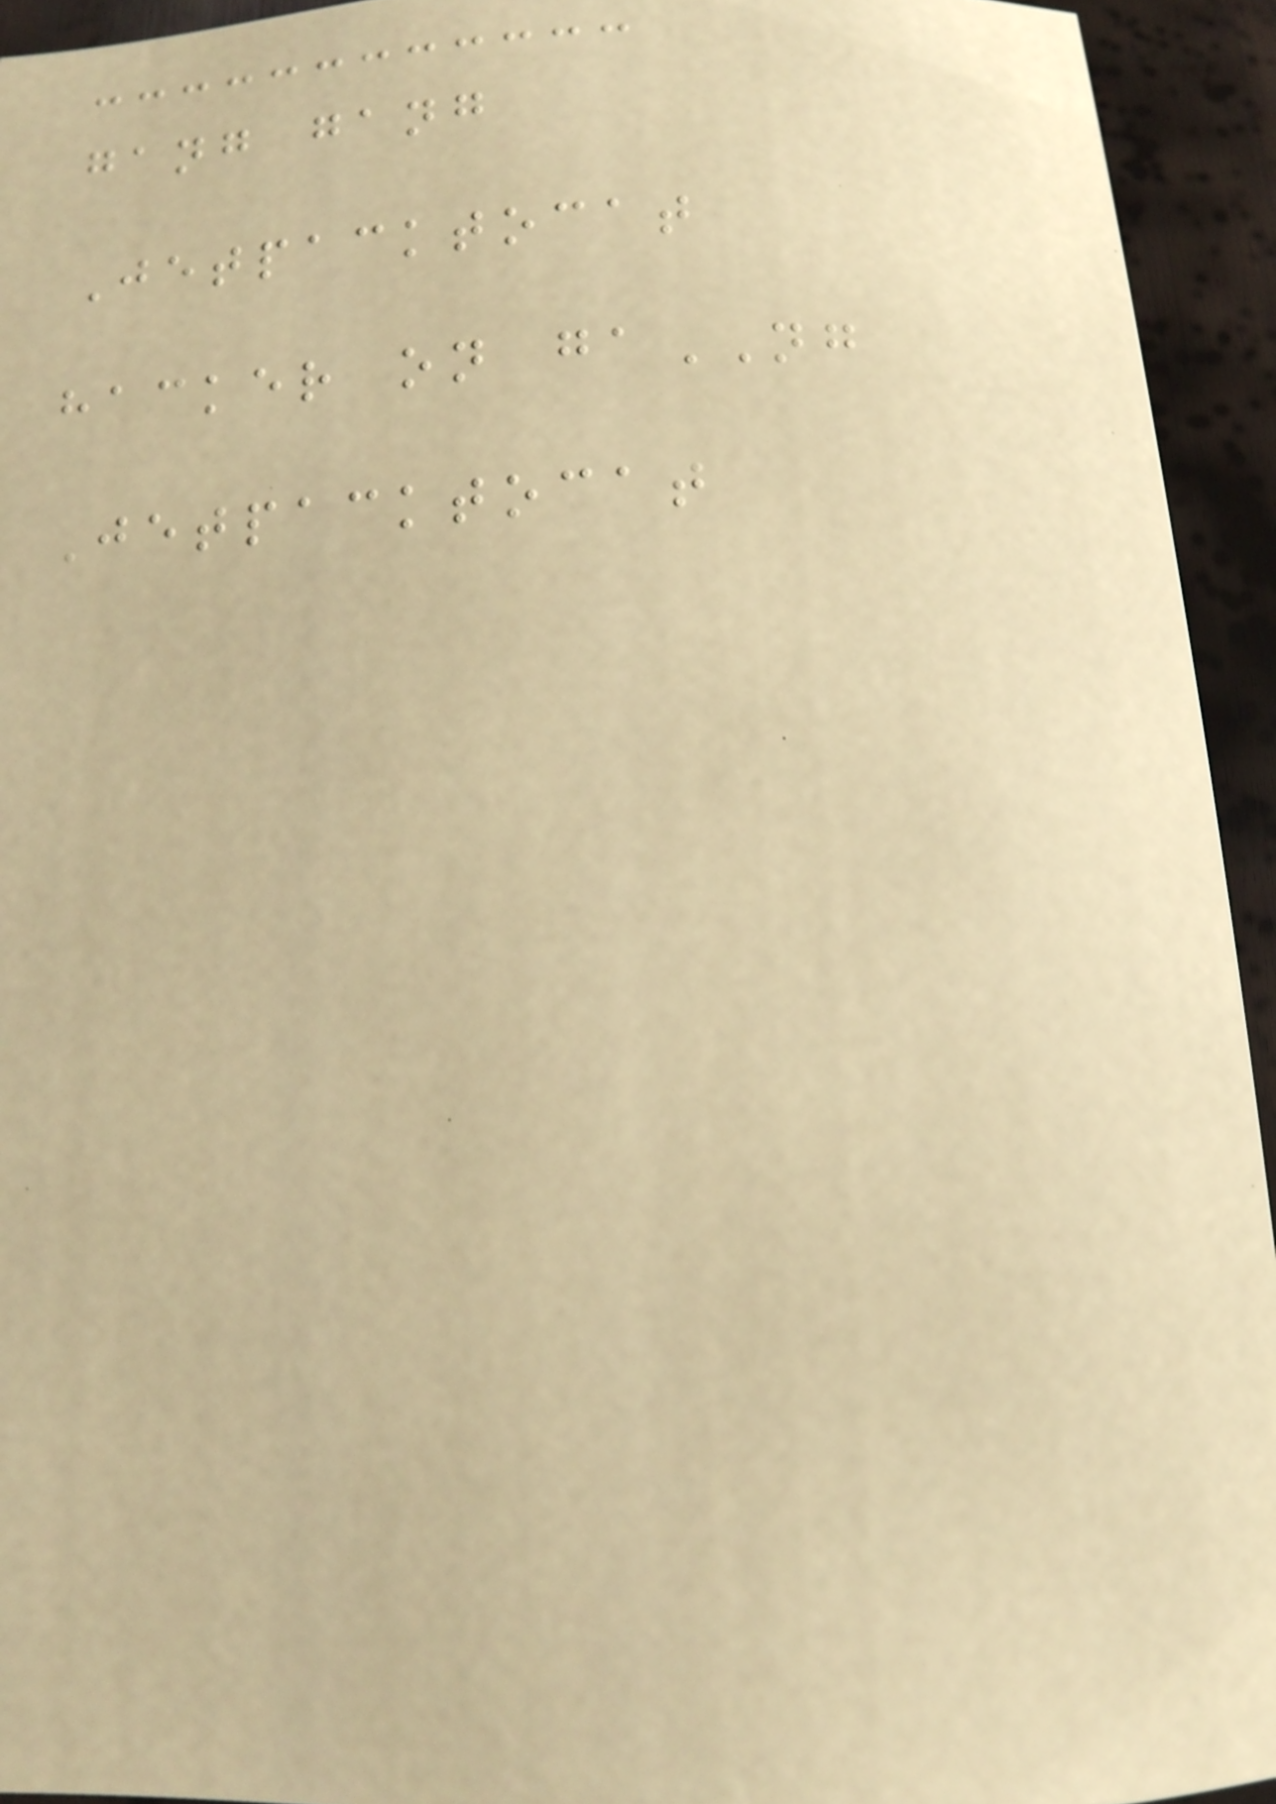gang gang
Jetpacktocat
hacker on gaNG
Jetpacktocat
